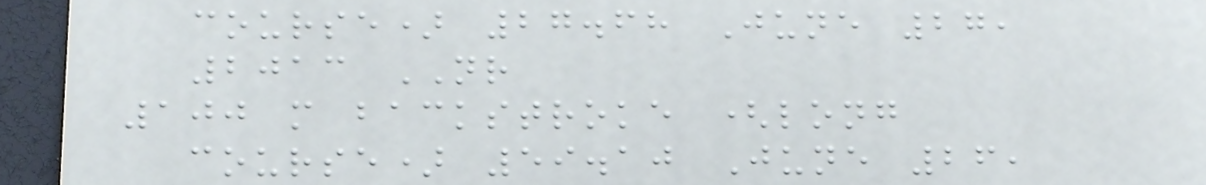course) 27.68 June 27,
2013 NR
100 m backstroke (long
course) 59.10 June 26,
